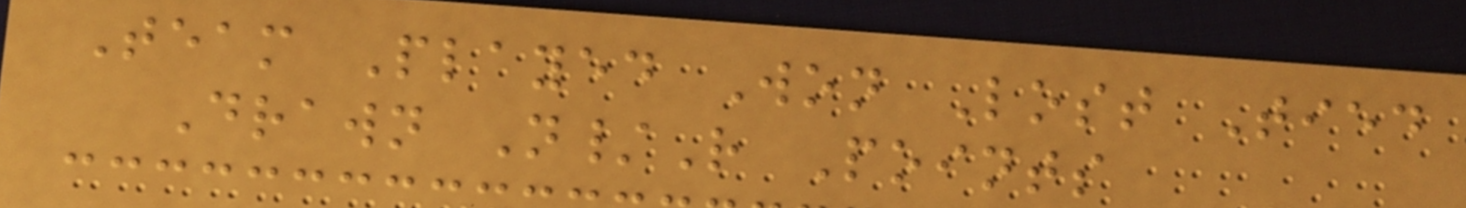Team Played Won Lost Tied
Drawn N/R Points
